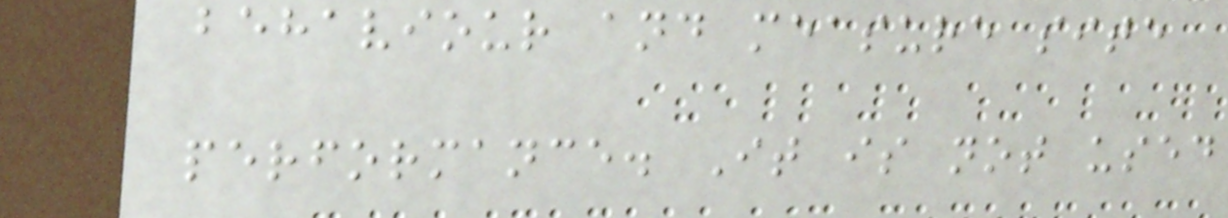behaviour and measure site
performance. It is not used
